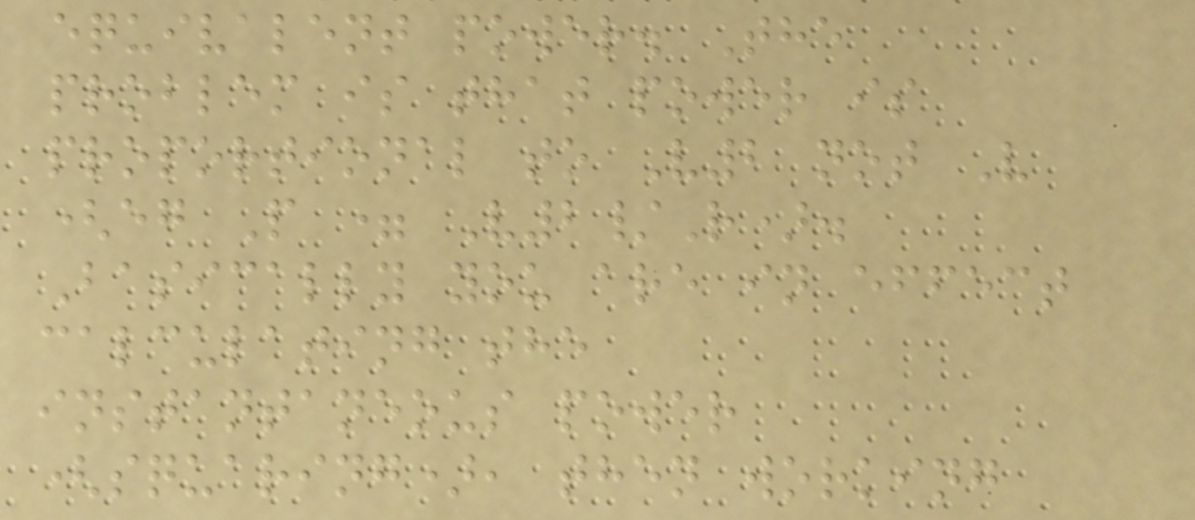equivalent power. The
problem is that power is
proportional to V2 not V
(eg P = V2/R).
Basically you are in effect
calculating the
instantaneous power
(squaring), then working
